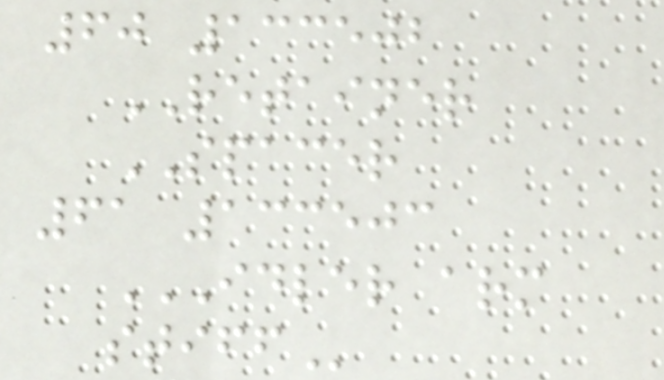60 133502
RETAINER
SPACER
61 133503
IDLER ARM
STIFF
